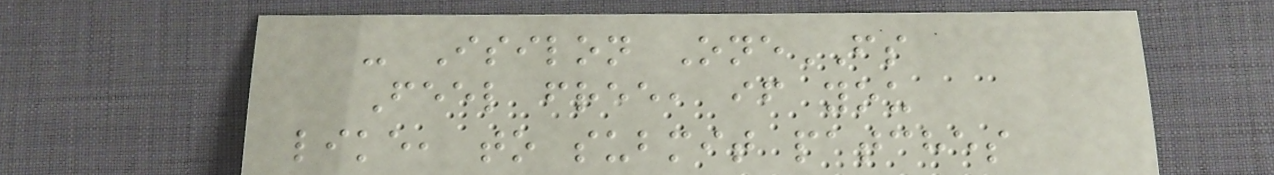- Isilon OneFS
Feel free, if you
like, to submit patches
